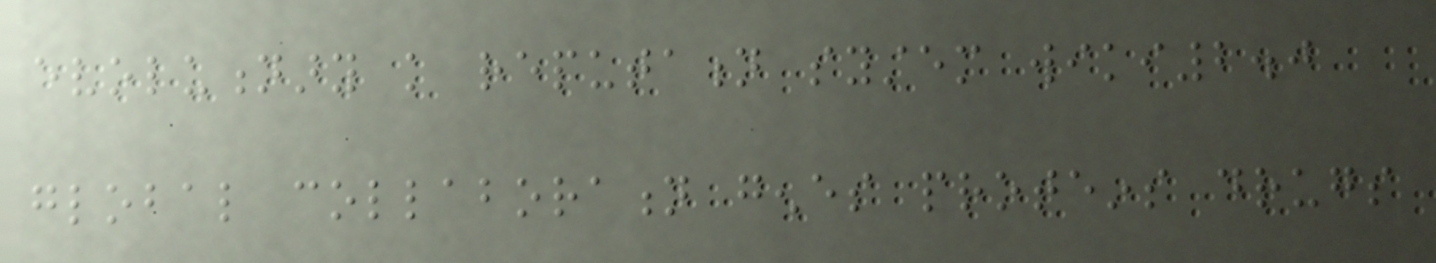evolutionary knowledge reputation system wiki2.0
global collaboration genes proteins drugs
